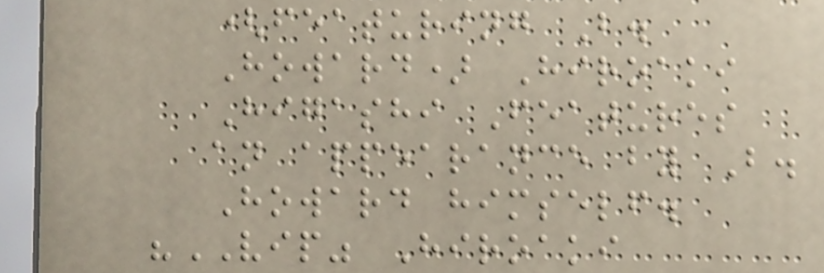(featuring B.
Howard) Hiroaki
Higashi Features
an appearance by B.
Howard himself.
"VIP" Hiroaki
